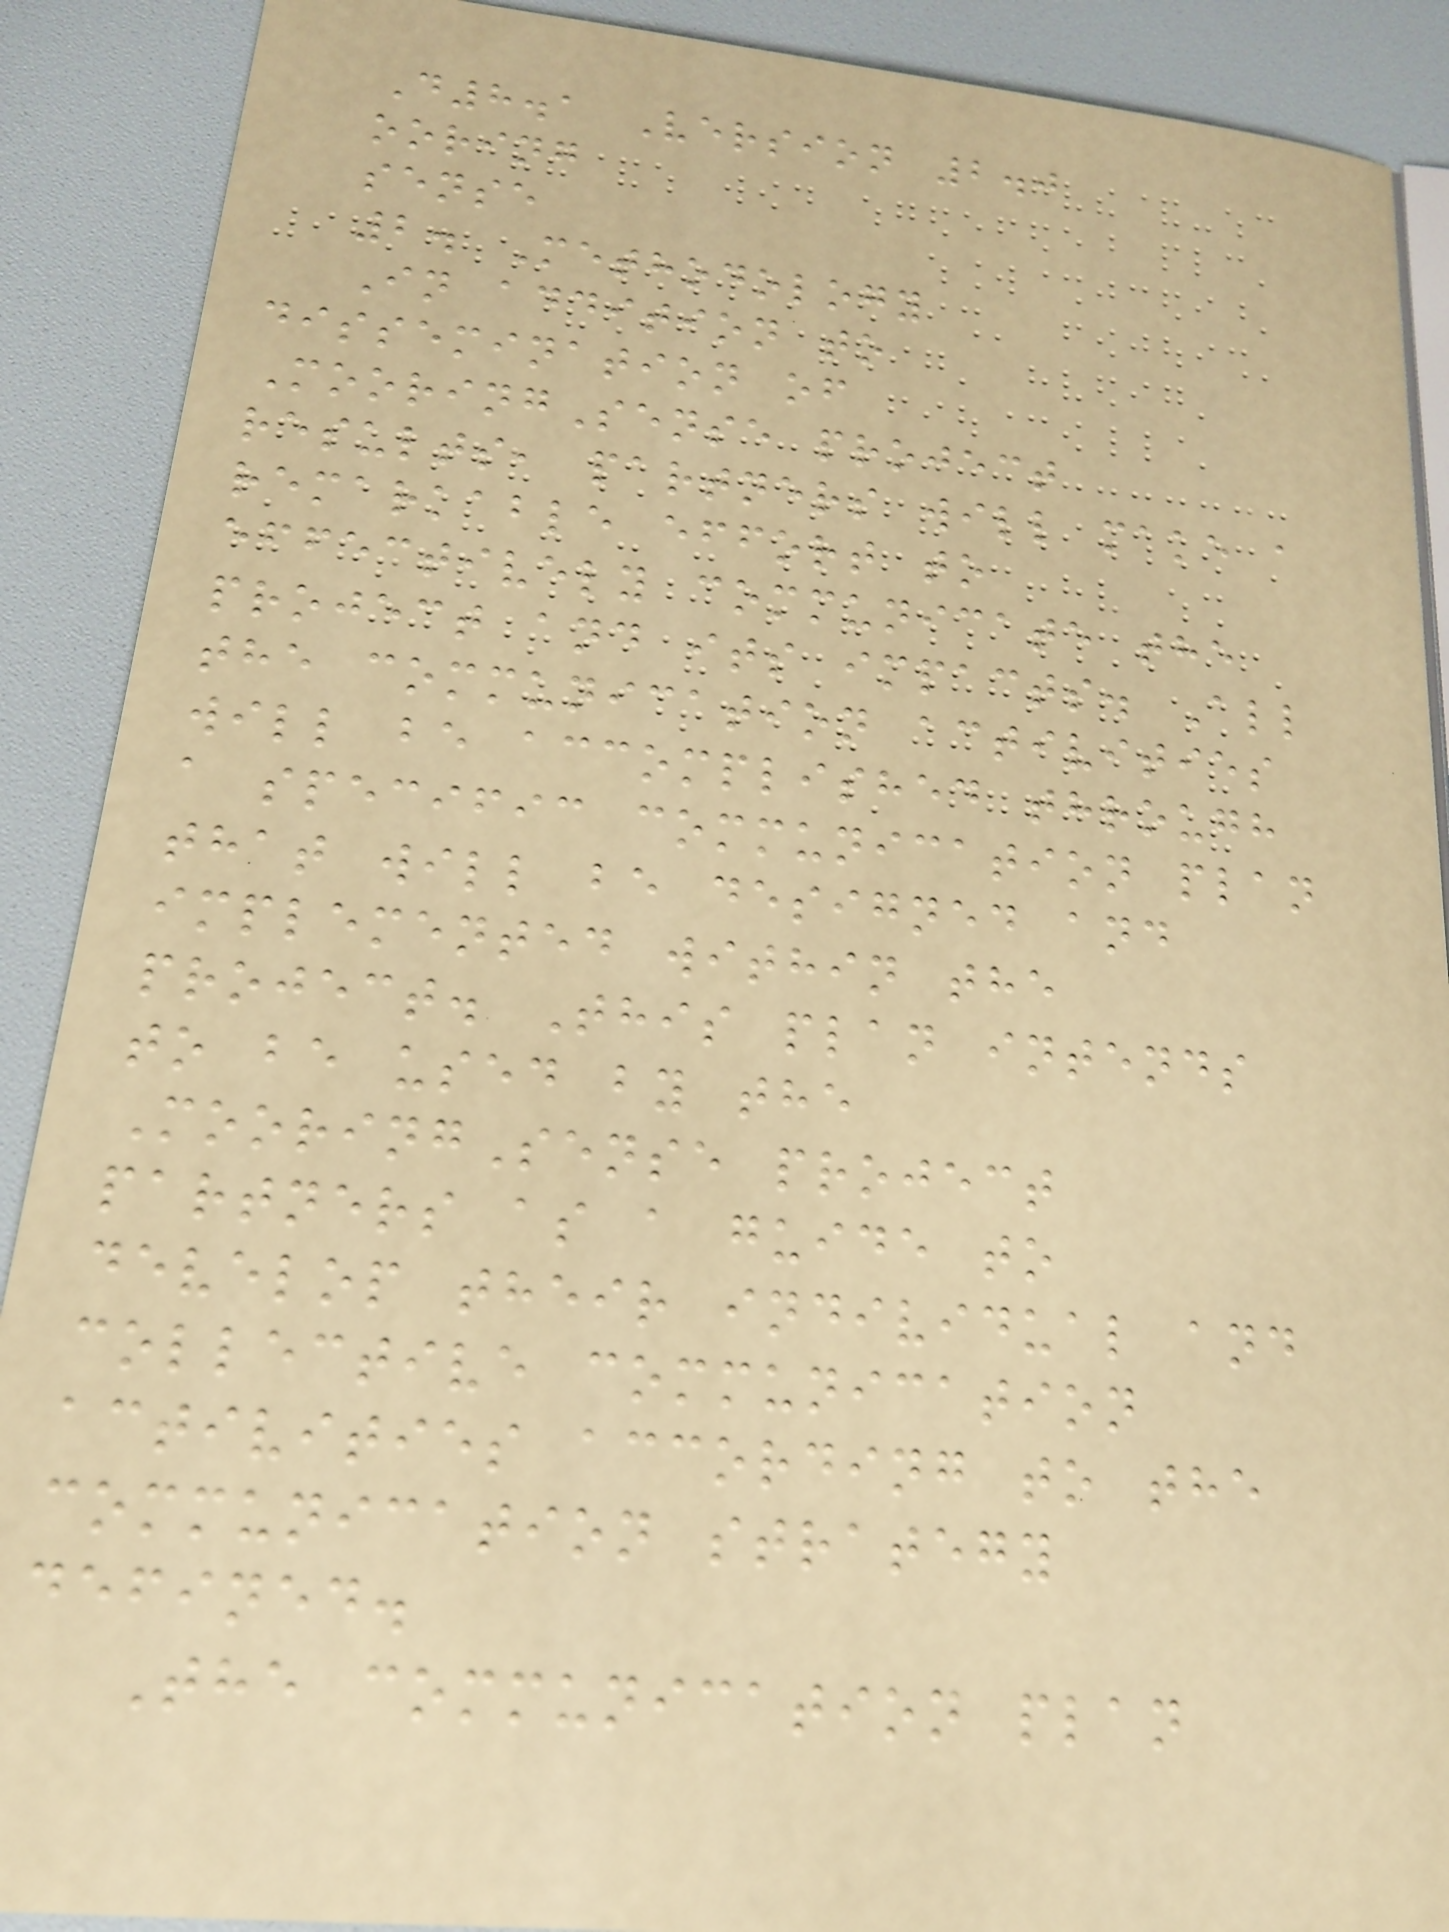D8.1 Version 2.0
ooring
sense
2. Methodology
In addition to
dissemination of
MooringSense project
results, partners will make a
remarkable effort to
effectively communicate the
project and its impacts. All
the communication activities
will be accomplished through
a specific communication plan
that will be designed and
implemented within the
project. This plan intends
to be used by the
MooringSense project
partners as a guide to
develop their individual and
collective communication
activities according to the
communication strategy
defined.
The communication plan
